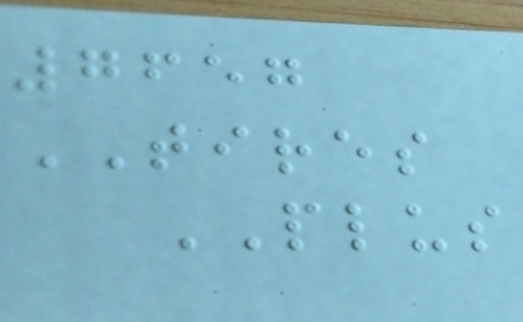7657
TIRES
PLUS
